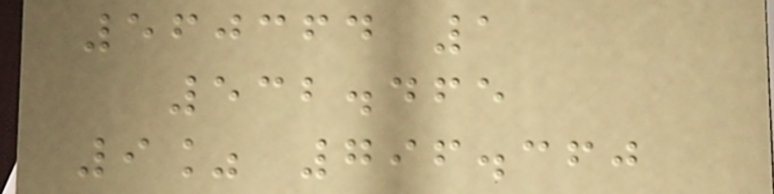560364 1
532.465
9% 796.360
